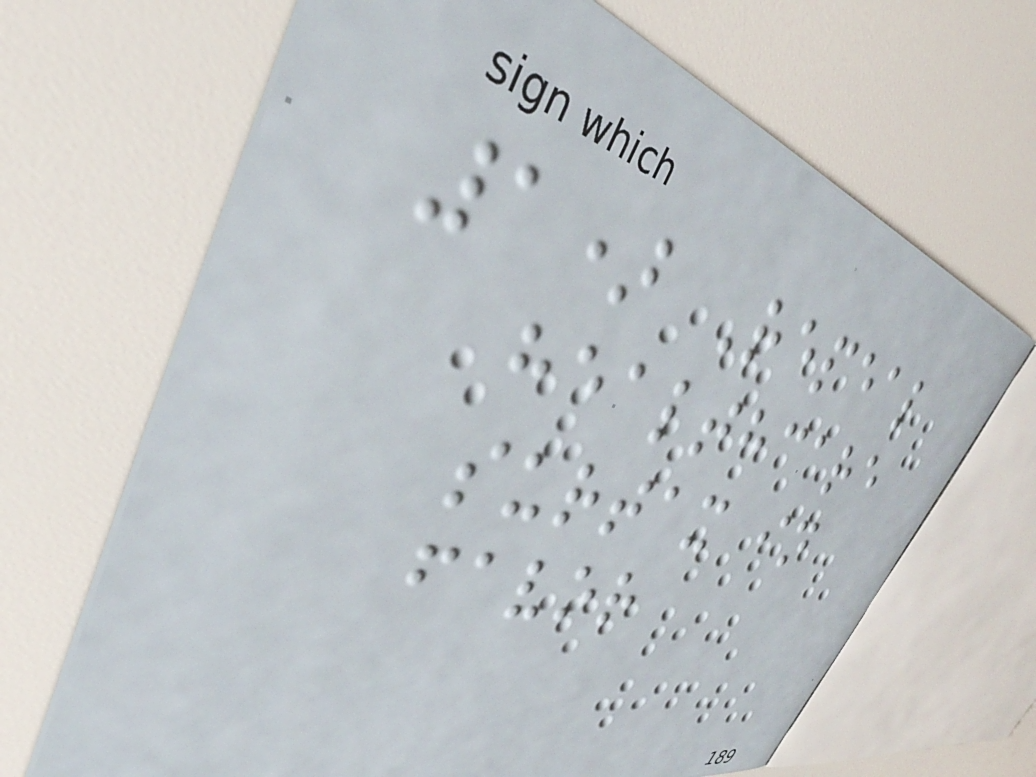1) Repeal
healthcare
surtax in
favor
